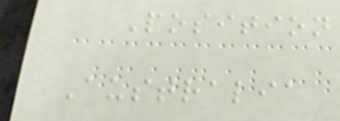Position
Australia
